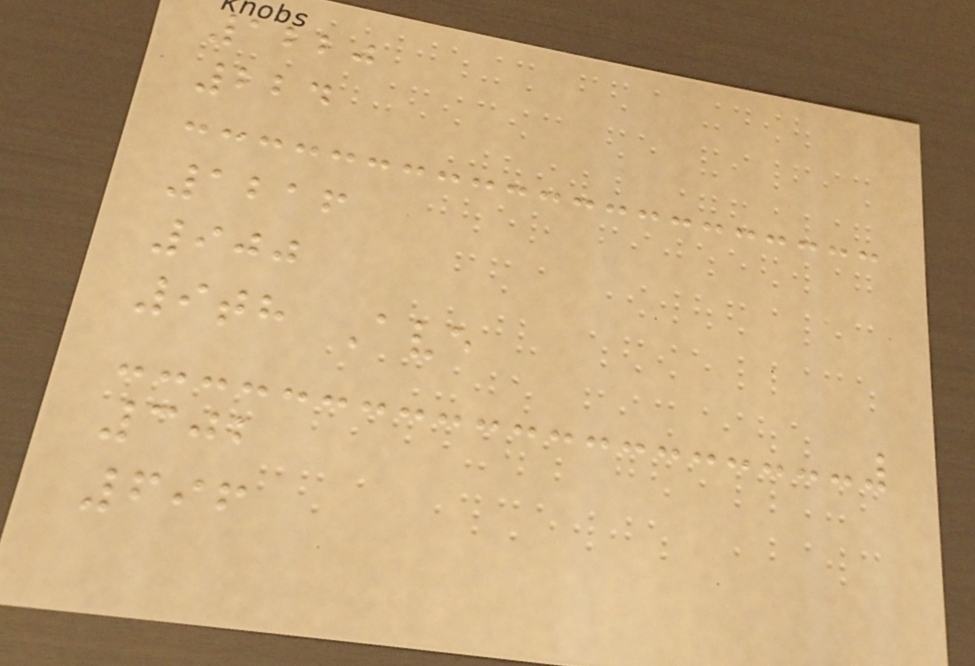1220
224
1216
900
9th Ave
302
696
